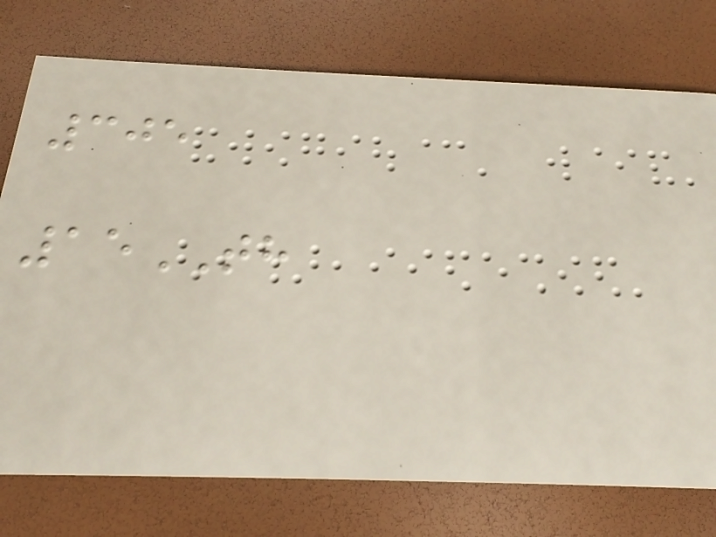305
15TH
